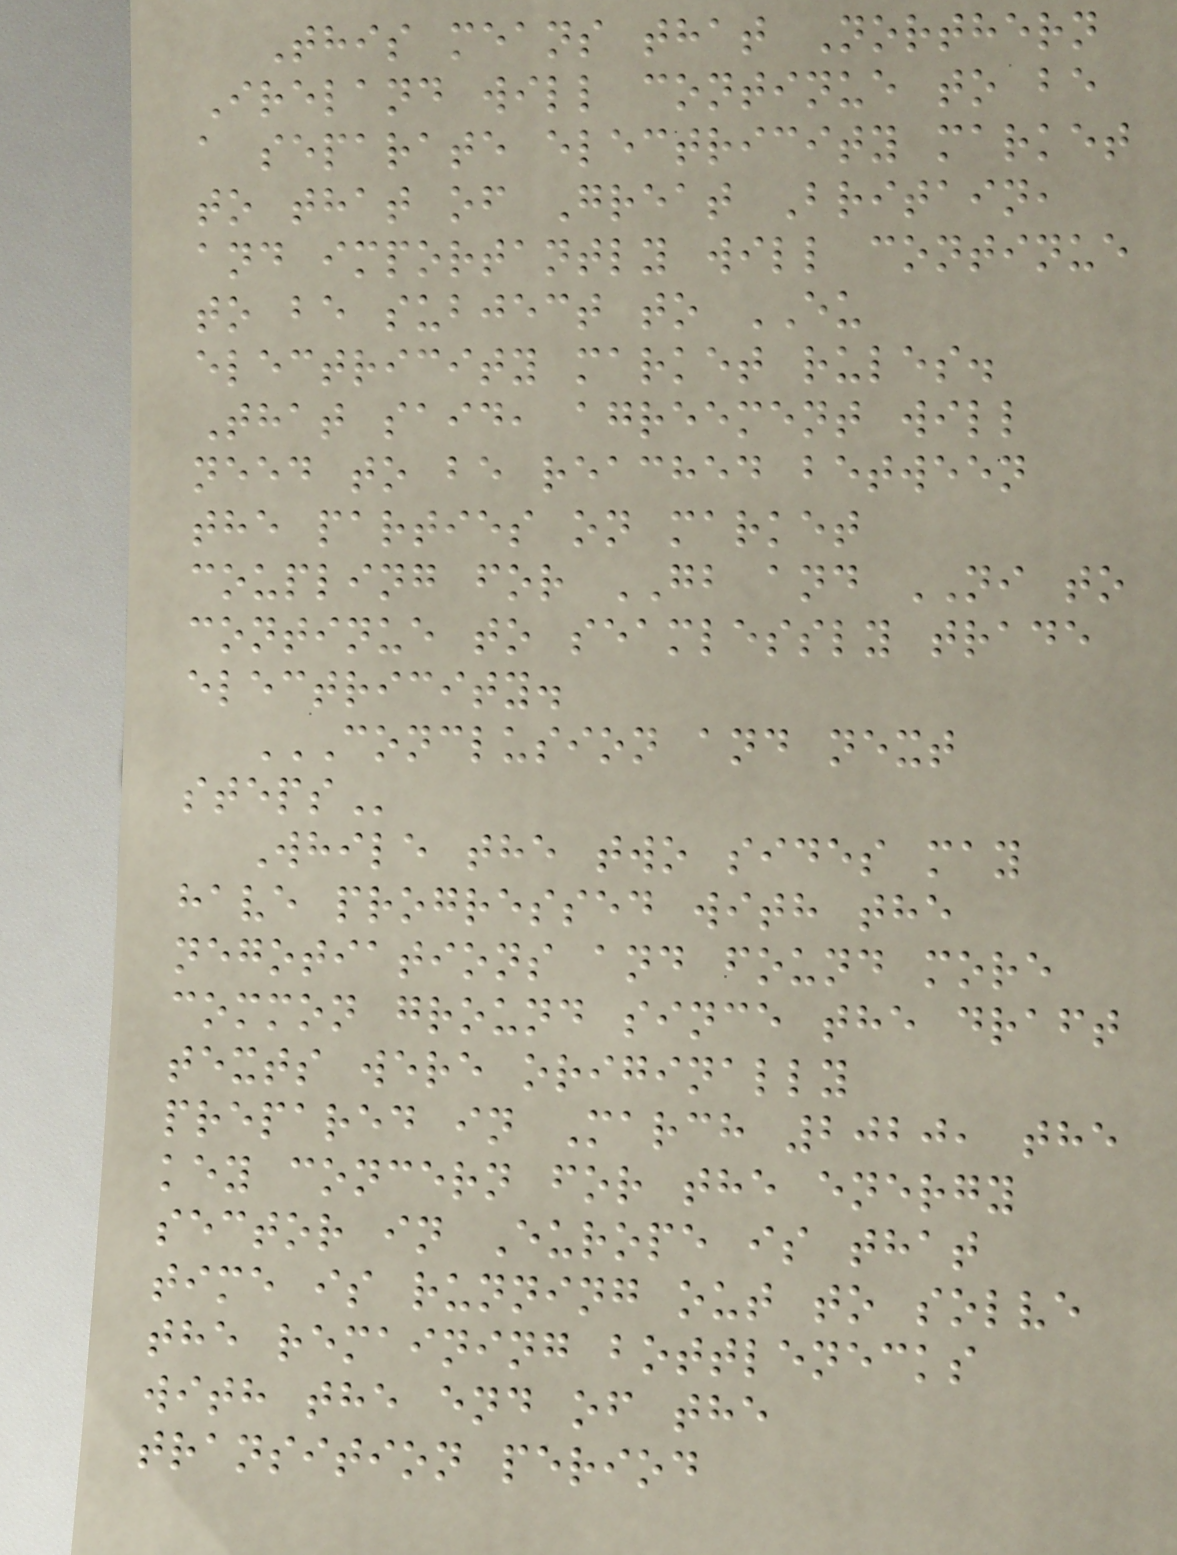This means that Northern
Ireland will continue to be
a separate electricity market
to that of Great Britain,
and importantly will continue
to be subject to EU
electricity market rules.
That said, agreement will
need to be reached between
the parties on market
coupling for GB and NI to
continue to seamlessly trade
electricity.
CONCLUSION AND NEXT
STEPS
While the two sides may
have progressed with the
negotiations and found more
common ground since the draft
texts were originally
prepared in March 2020, the
key concern for the energy
sector in Europe is that
time is running out to solve
the remaining bottlenecks
with the end of the
transition period
